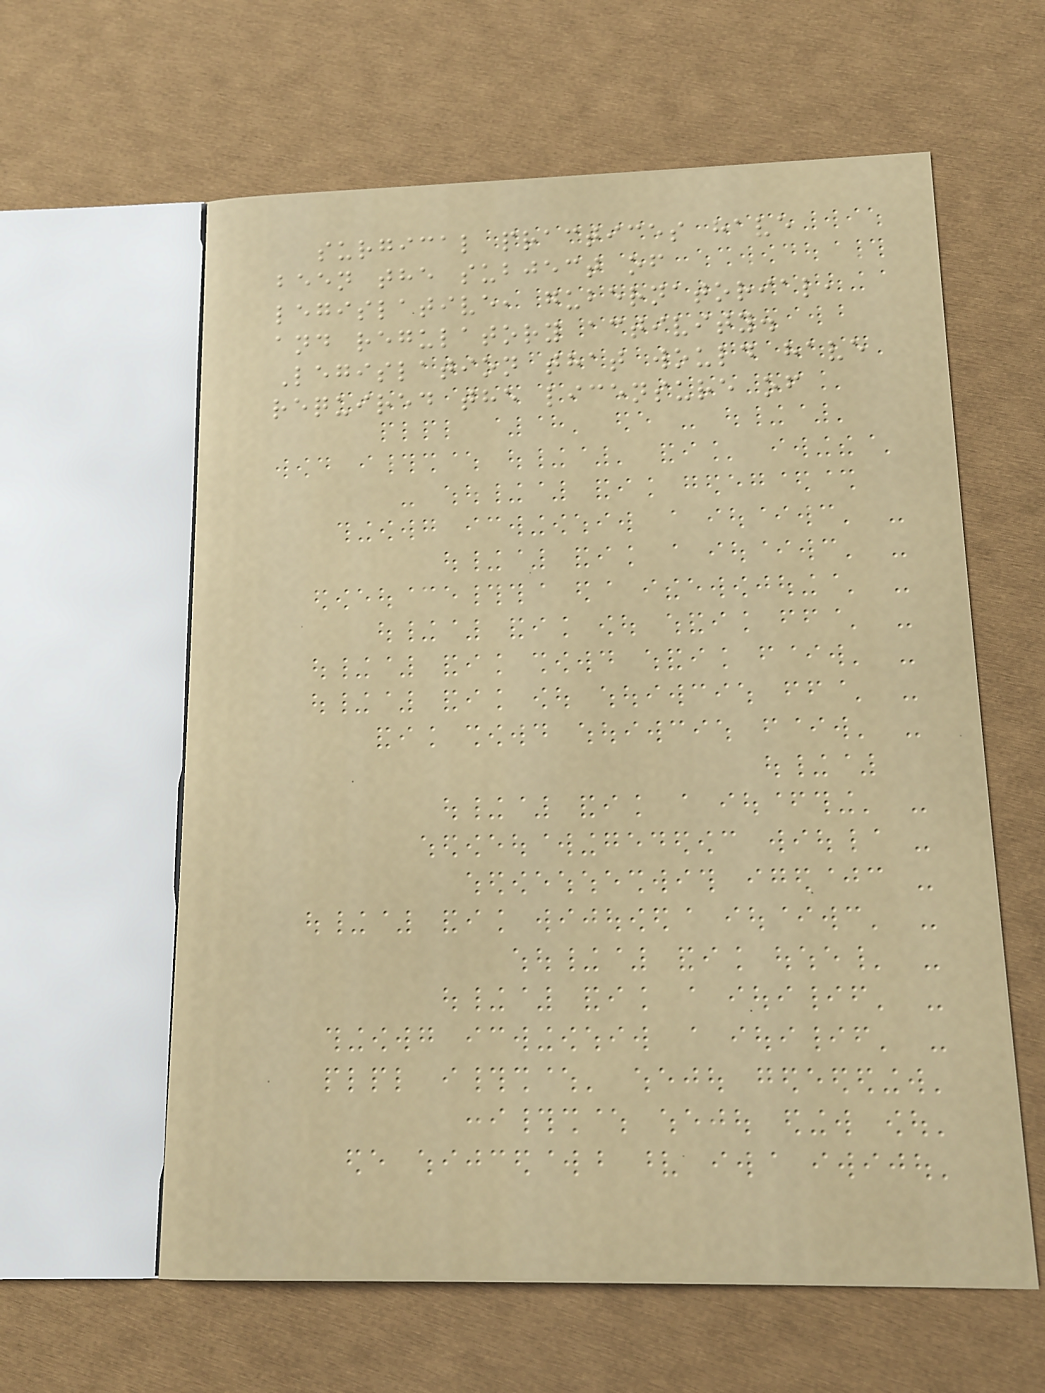surgical practices have
been the subject of
legislative, gubernatorial,
and regulatory activity.
Legislation that would have
required the licensure of
